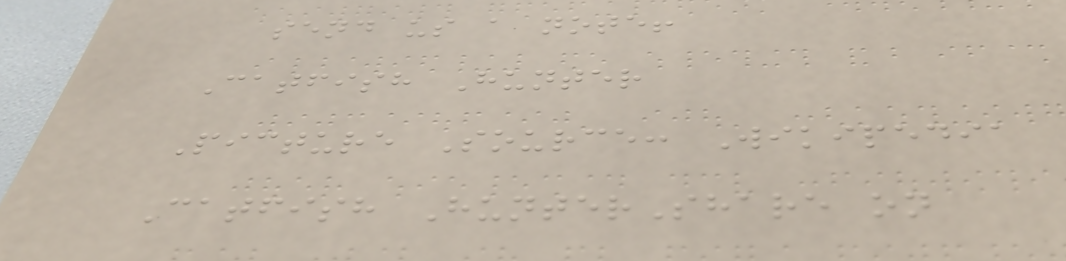send us a note!
Catfish Hunter
Picture Source: Wikipedia
Catfish HunterShare on
